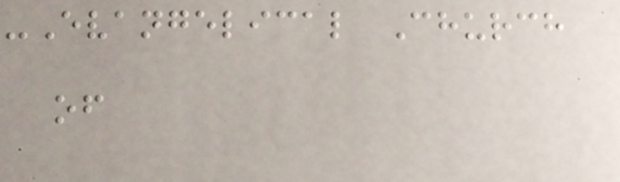-Evangelical Church
of
